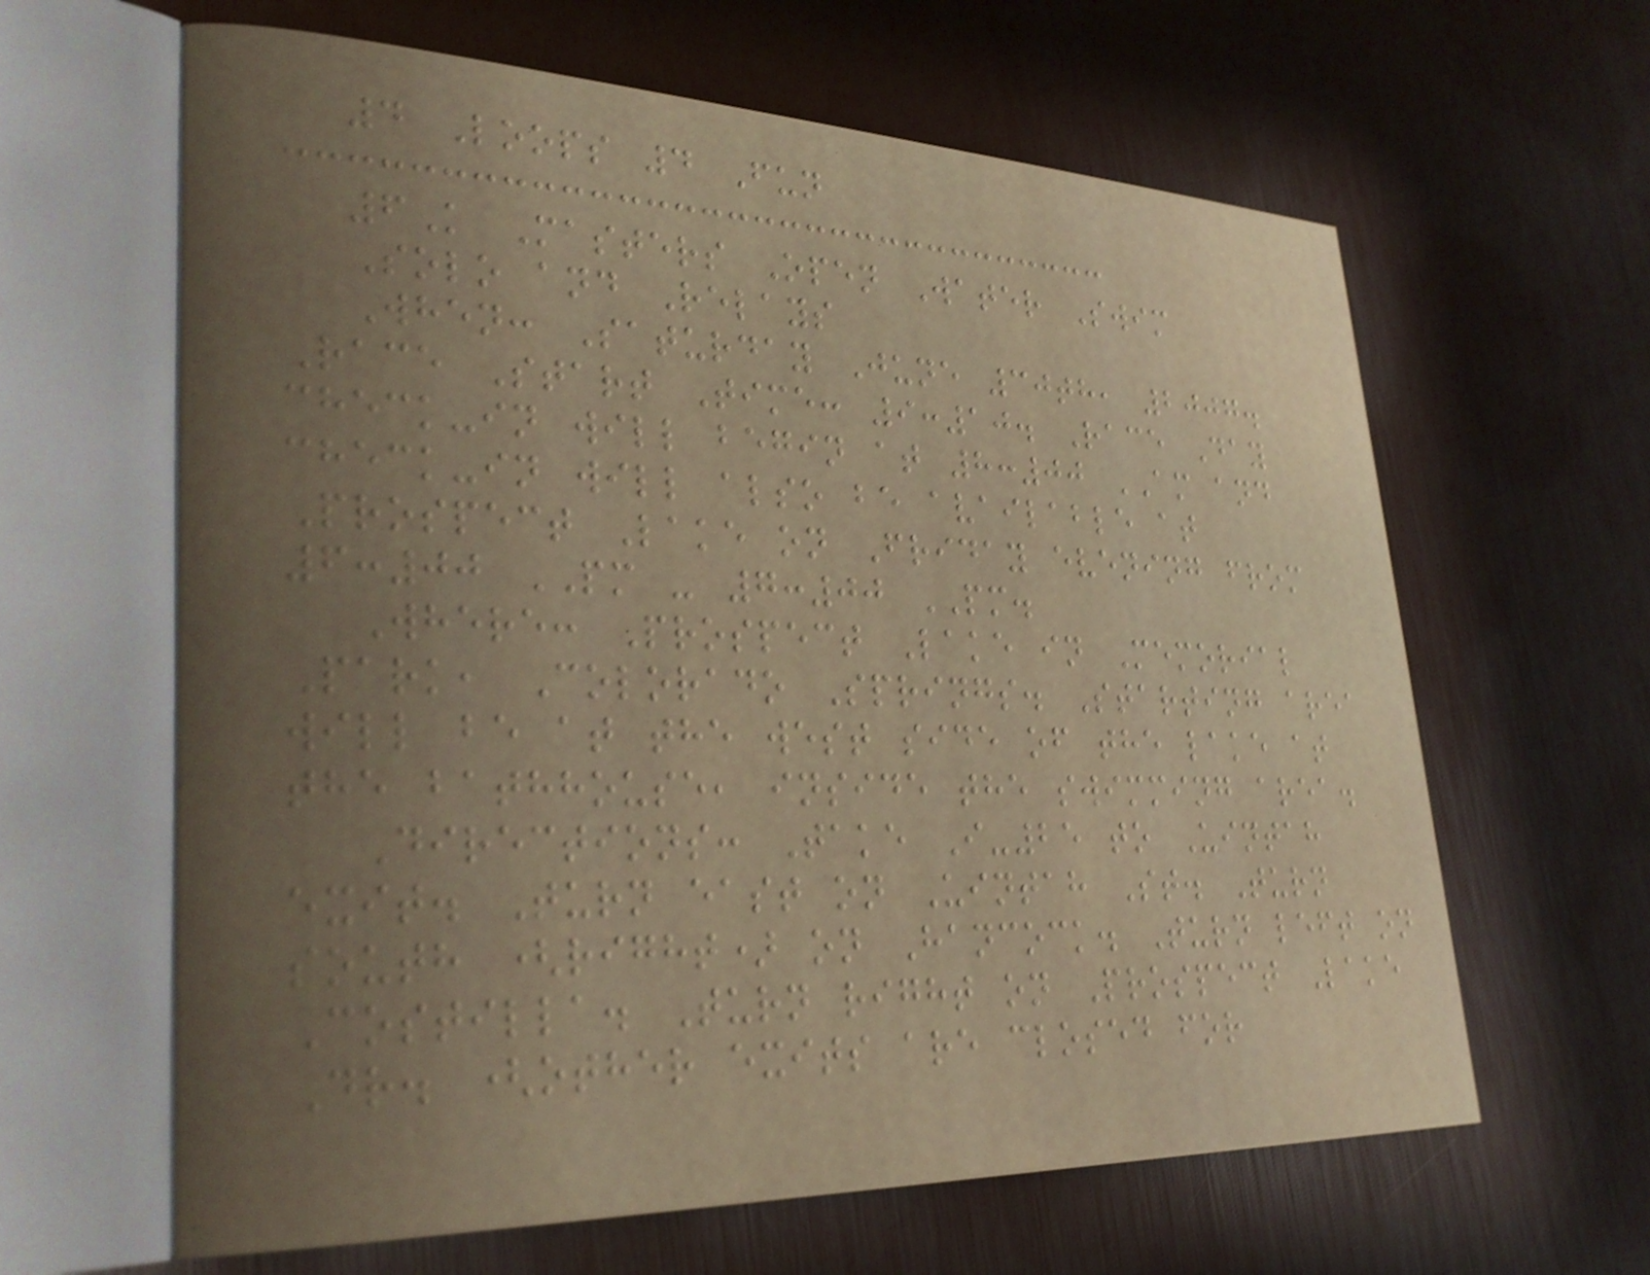4 Loops 4 Fun
6K Masters Open Water Swim
Solo and Relays
When: Saturday June 30th, 2007.
Race Start Time: 9:10. Race Day
check-in will begin at 8:00 AM and
check-in will also be available at
Prospect Lake on Friday evening from
6:00 PM - 7:00 PM.
Where: Prospect Lake in Memorial
Park, Colorado Springs. Starting area
will be at the west side of the lake at
the bathhouse, inside the swimming area.
Directions: Take I-25 to Uintah
exit. Turn east on Uintah St. Turn
south (right) on Hancock. Turn left on
Costilla. Turn right on Prospect Lake
Dr. (other exits are closed for
